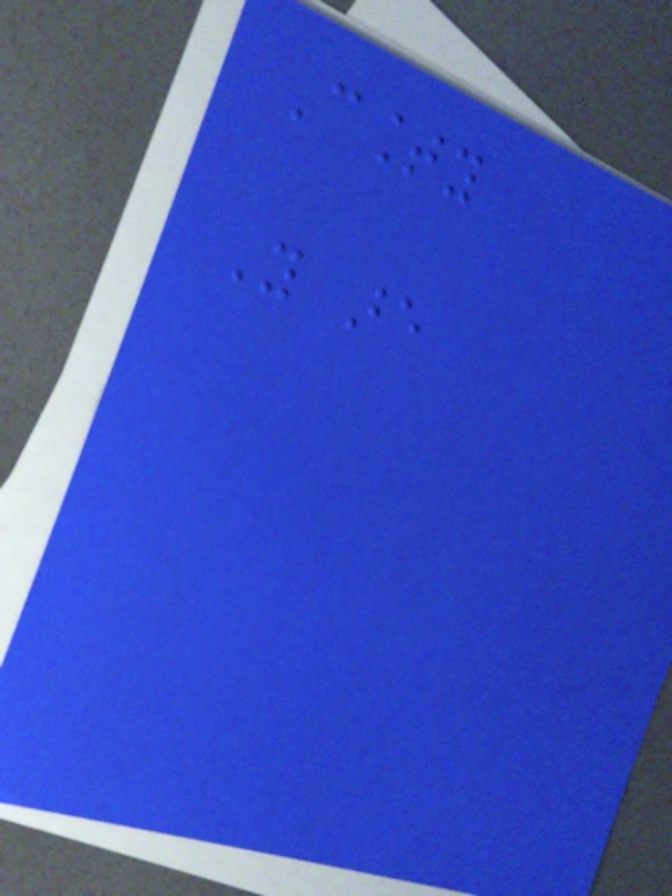County
You are
